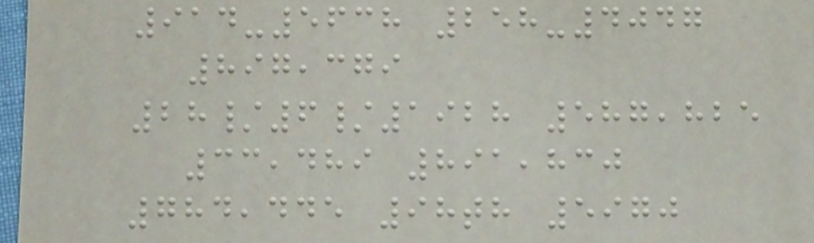914-5638 258-4047
897,379
28/6/1928 587,825
33,489 891,830
784,445 98th 5970
